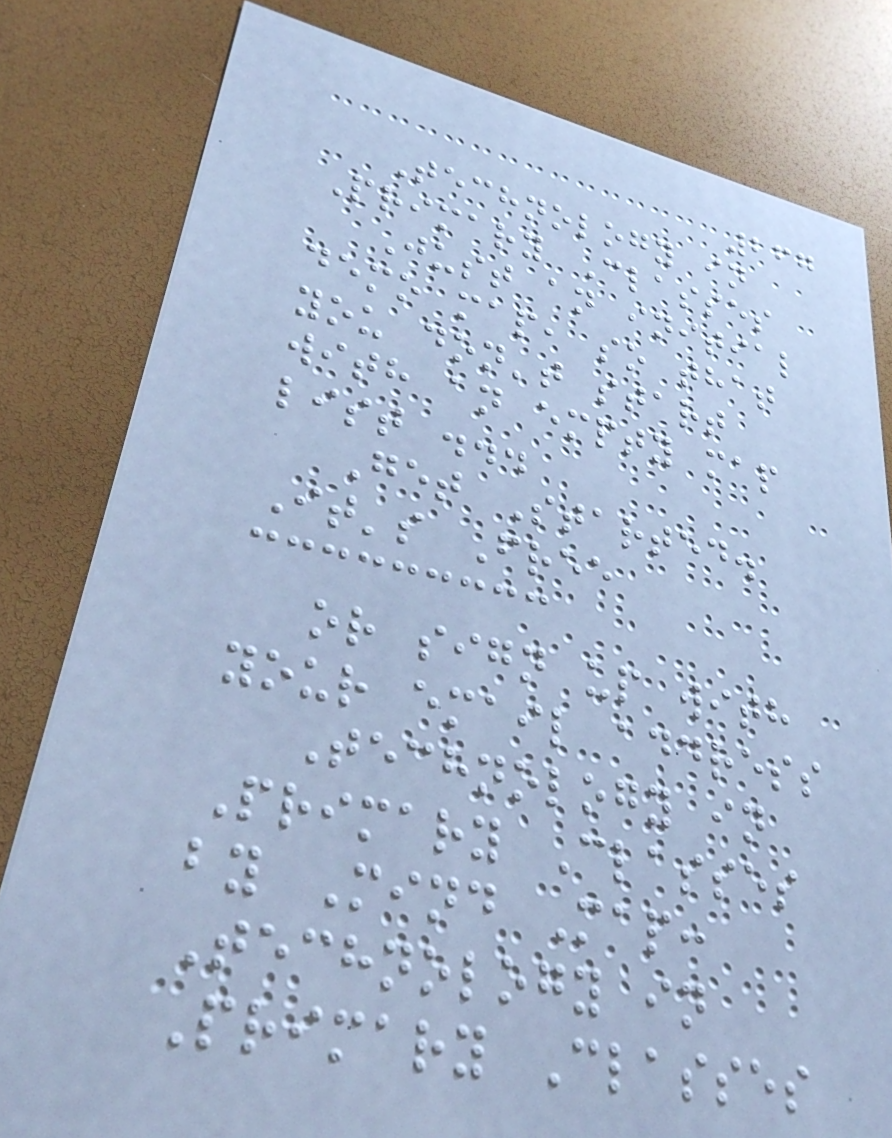267
Technology in
Primary Classes
Just an initial
demo map, so that
you don't start
with an empty map
list ...
Get Started.
It's Free
or sign up with
your email address
Technology in
Primary Classes
by Mind Map:
Technology in
Primary Classes
